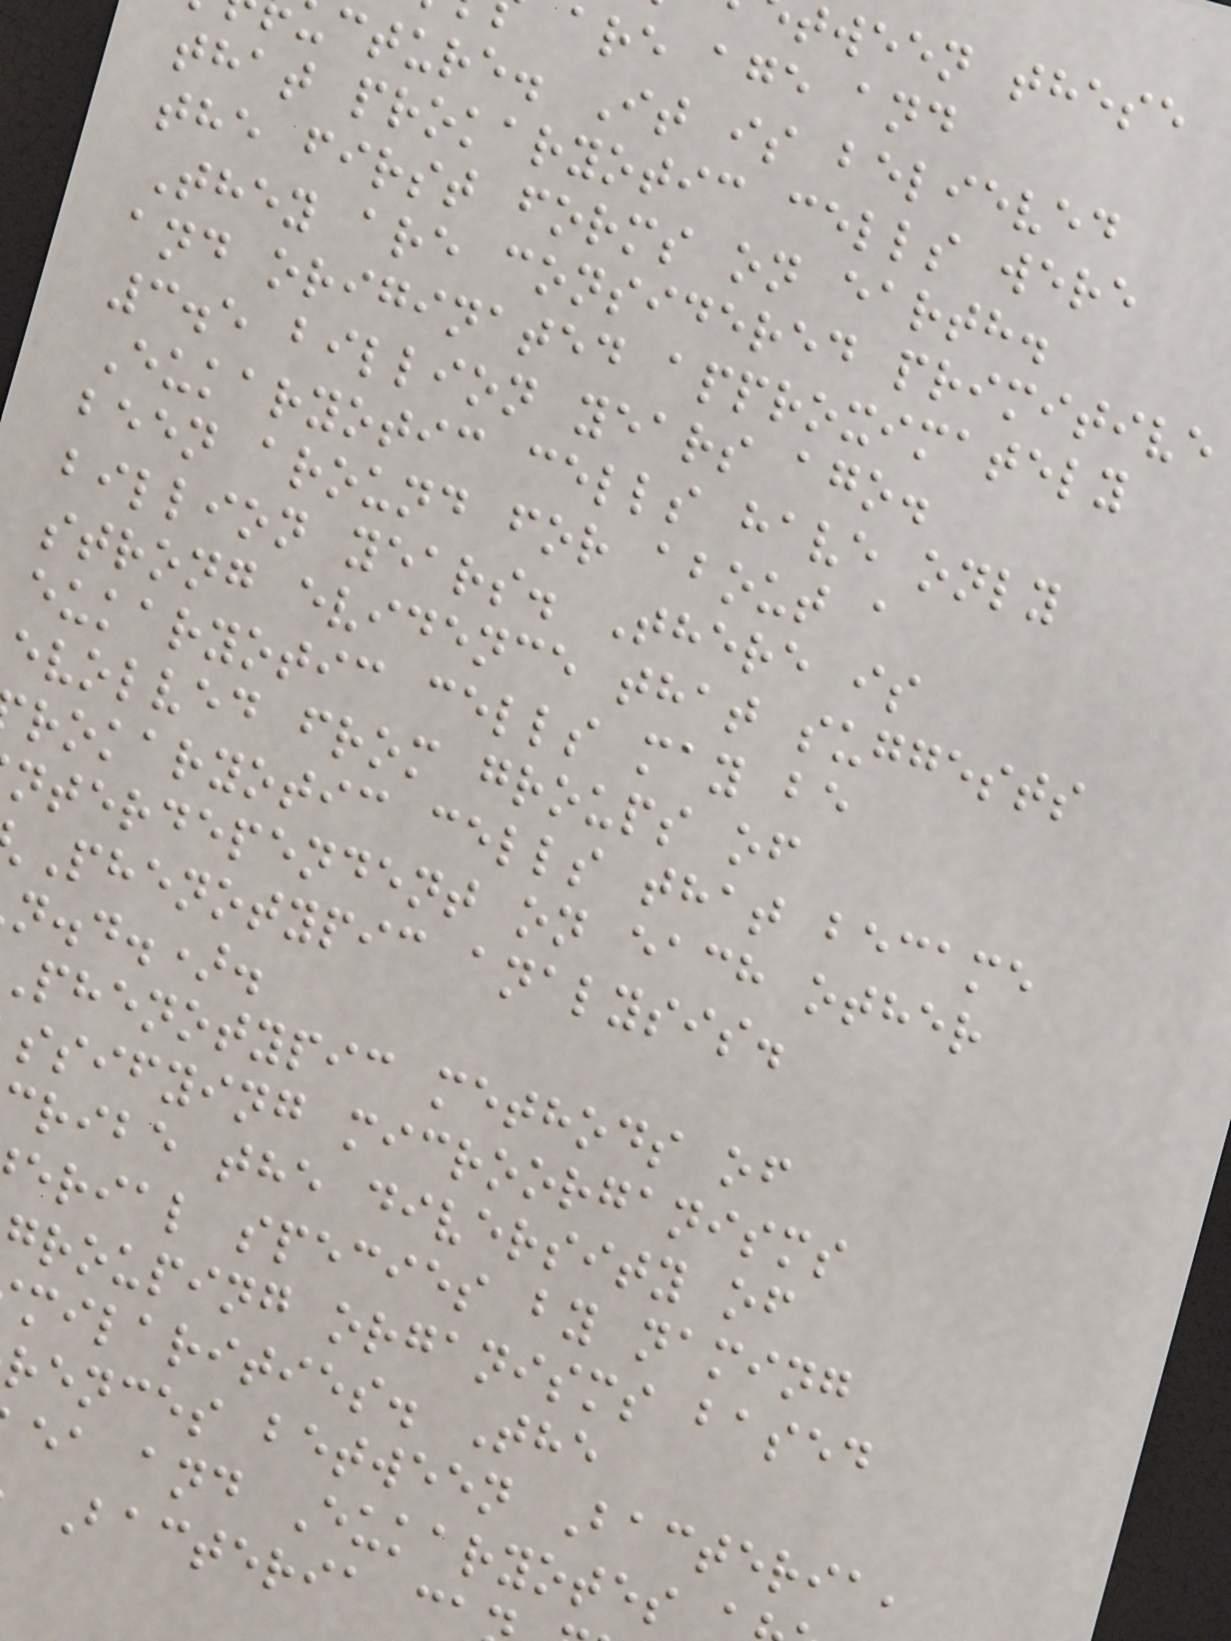tween these
are age and
cture. It is believed
that prokaryotic cells were
the first forms on earth.
They are considered primitive
and originated approximately
3.5 billion years ago.
Eukaryotic cells have only
been around for about a
billion years. There is
strong evidence that suggests
eukaryotic cells may be
evolved from groups of
rokaryotic cells that became
nterdependent on each other
Phenotypic analysis.
n.d.).
phenotypic methods of
ssifying microorganisms
ribe the diversity of
erial species by naming
grouping organisms based
milarities. The
rences between Bacteria,
ea and Eukaryotes
Bacteria c
